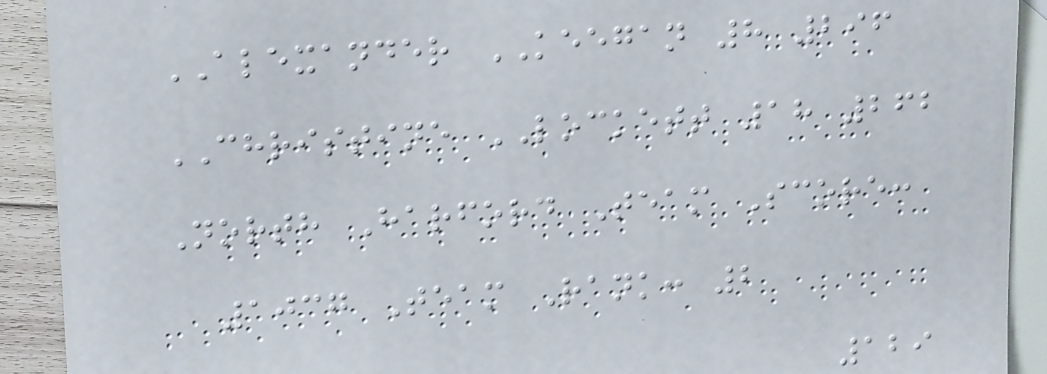ALEXANDER KEEGAN 8 296
CHRISTINE LOCKETT 18 262
North Harford Team Score:
1037 Team Rank: 2
129
